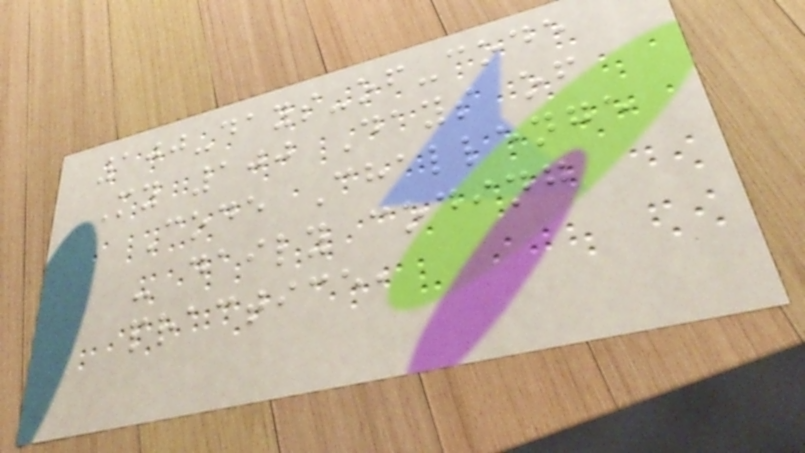100-days-of-code
My 100 Days of
Code Challenge
- daily coding
practice,
